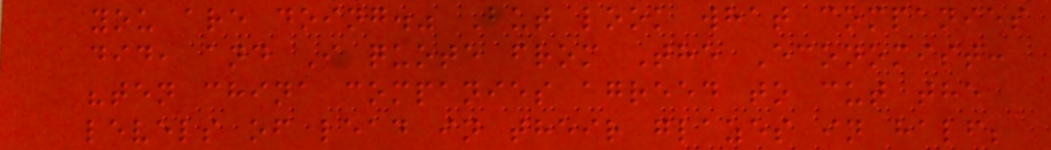you are doing." But look what companies
did, and I quote from The Economist:
"ten china companies agreed to cut the
levels of lead in their glazes in half;
